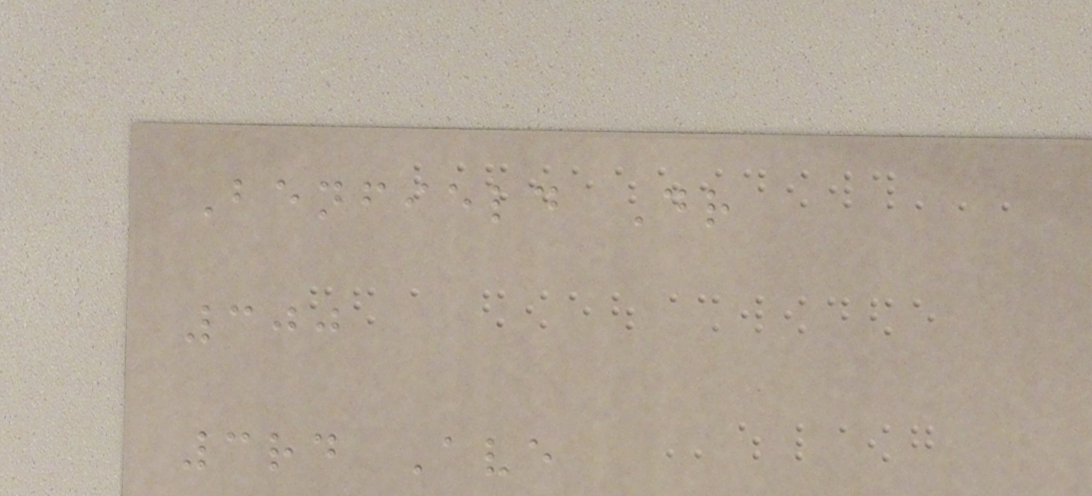Benfield Dr
300
3rd Ave
